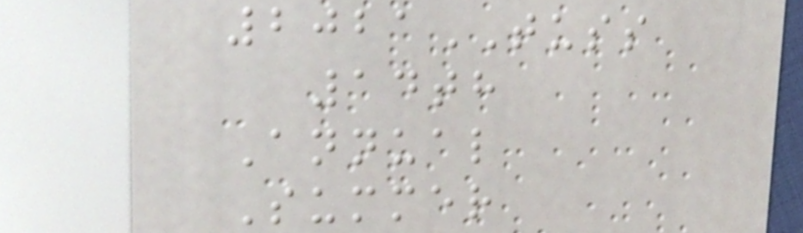2021TUSS
14th
Annual
Summer
